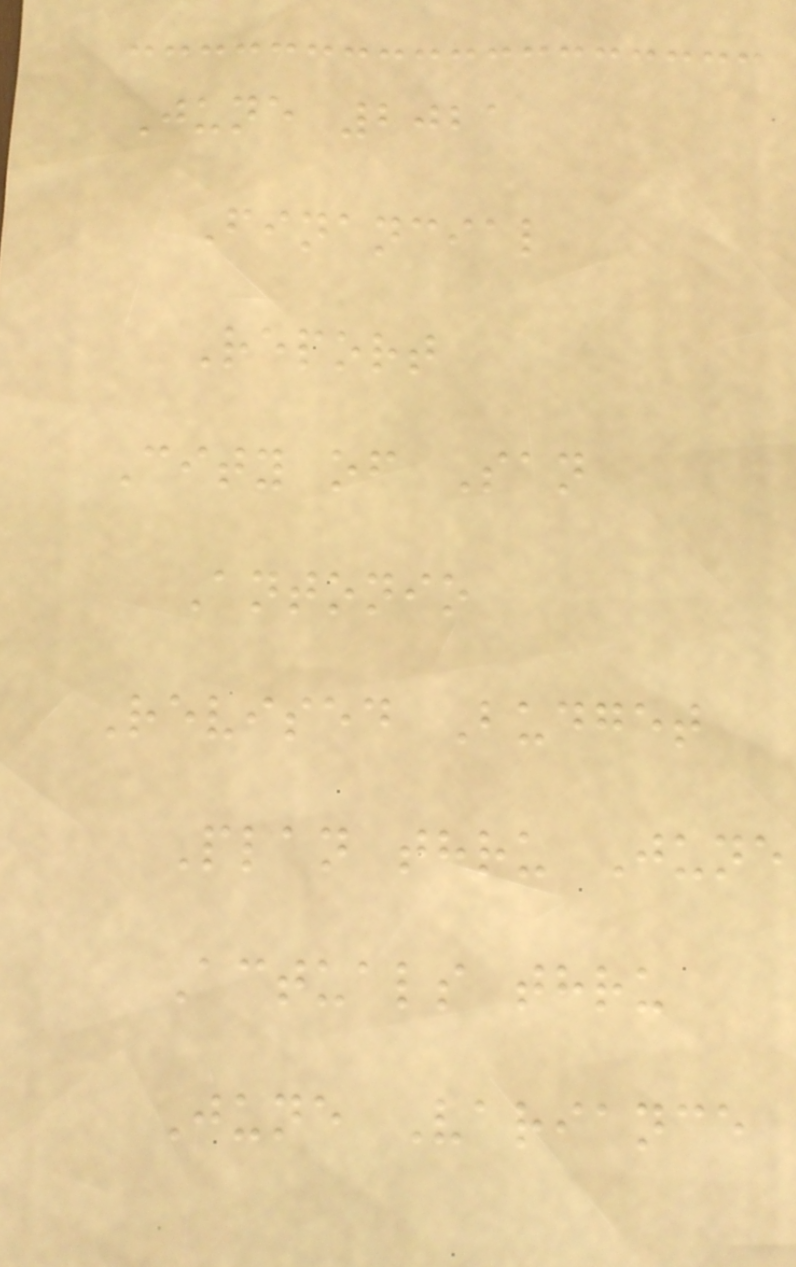June 2021
Financial
Report
City of San
Antonio
Revised Budget
Plan thru June
Actuals thru
June Variance
